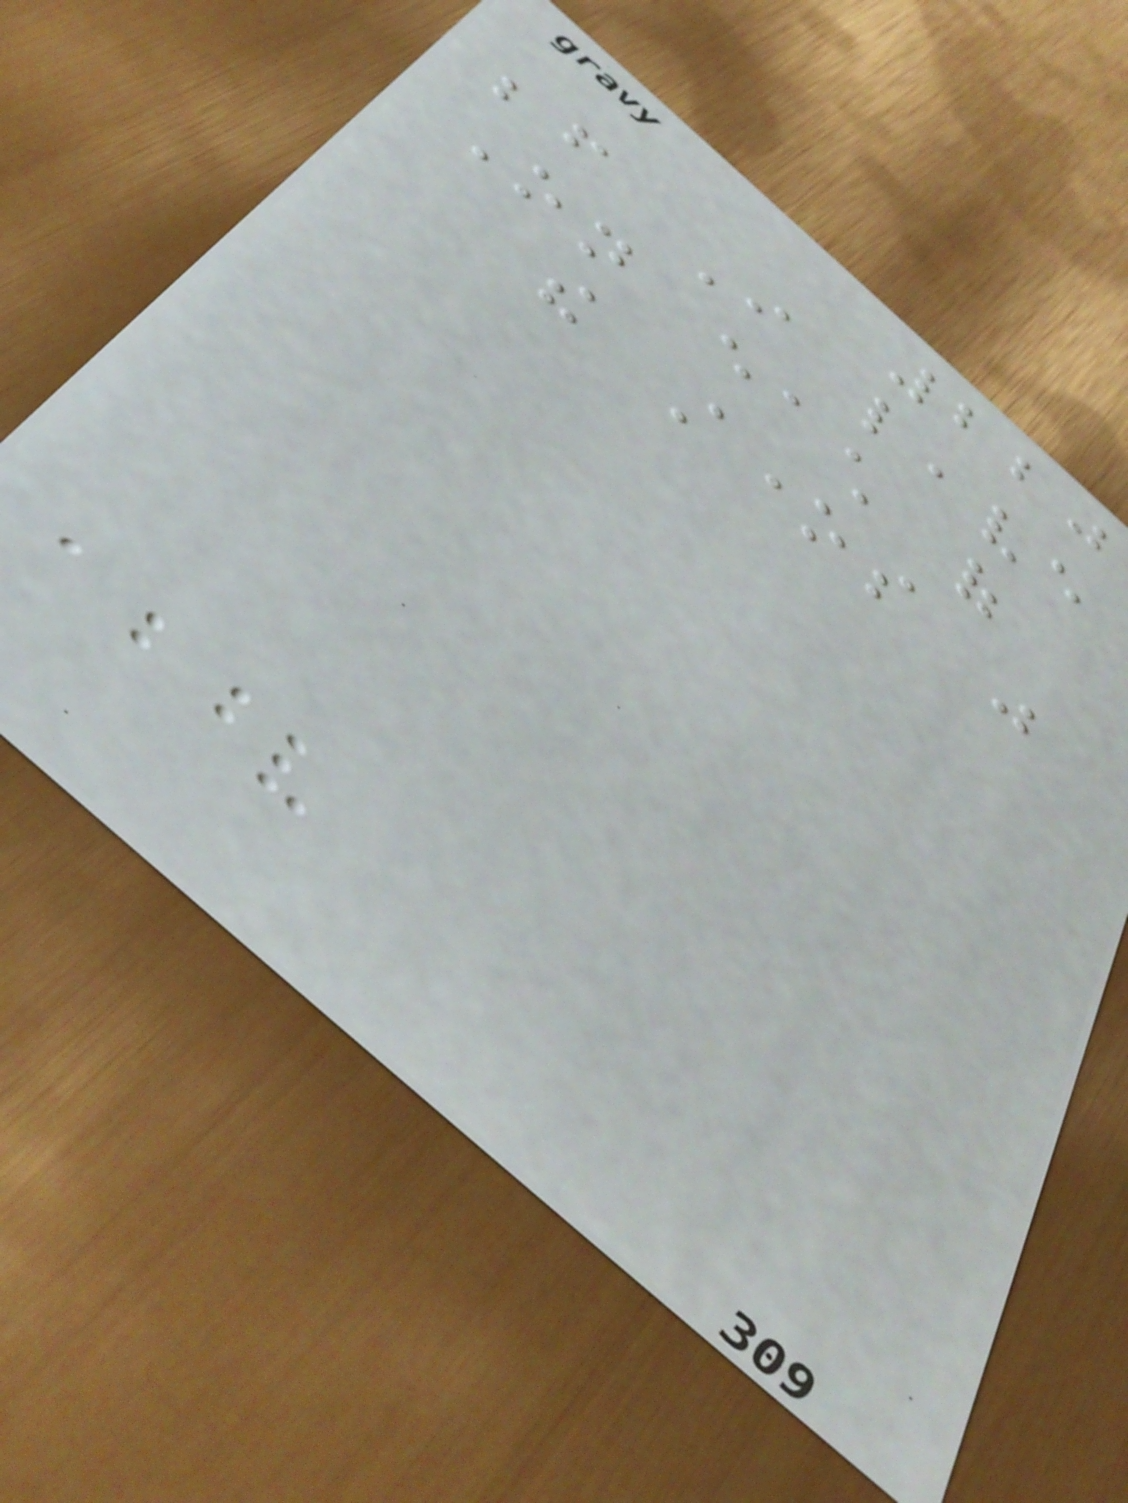220
before I leave
On each of
the stones was
